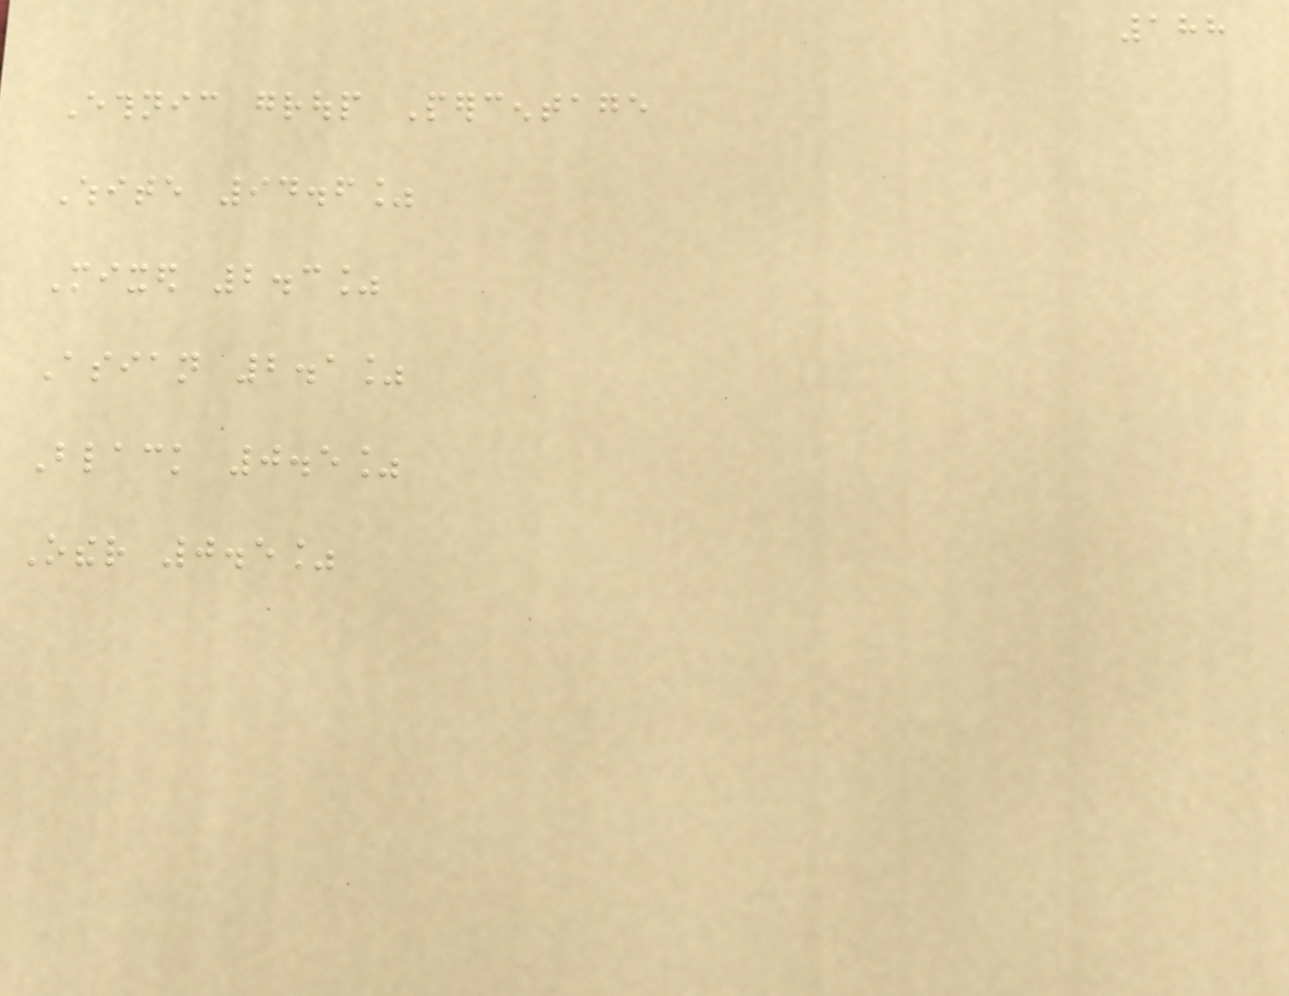188
Ethnic group Percentage
White 94.6%
Mixed 2.3%
Asian 2.1%
Black 0.5%
Other 0.5%
